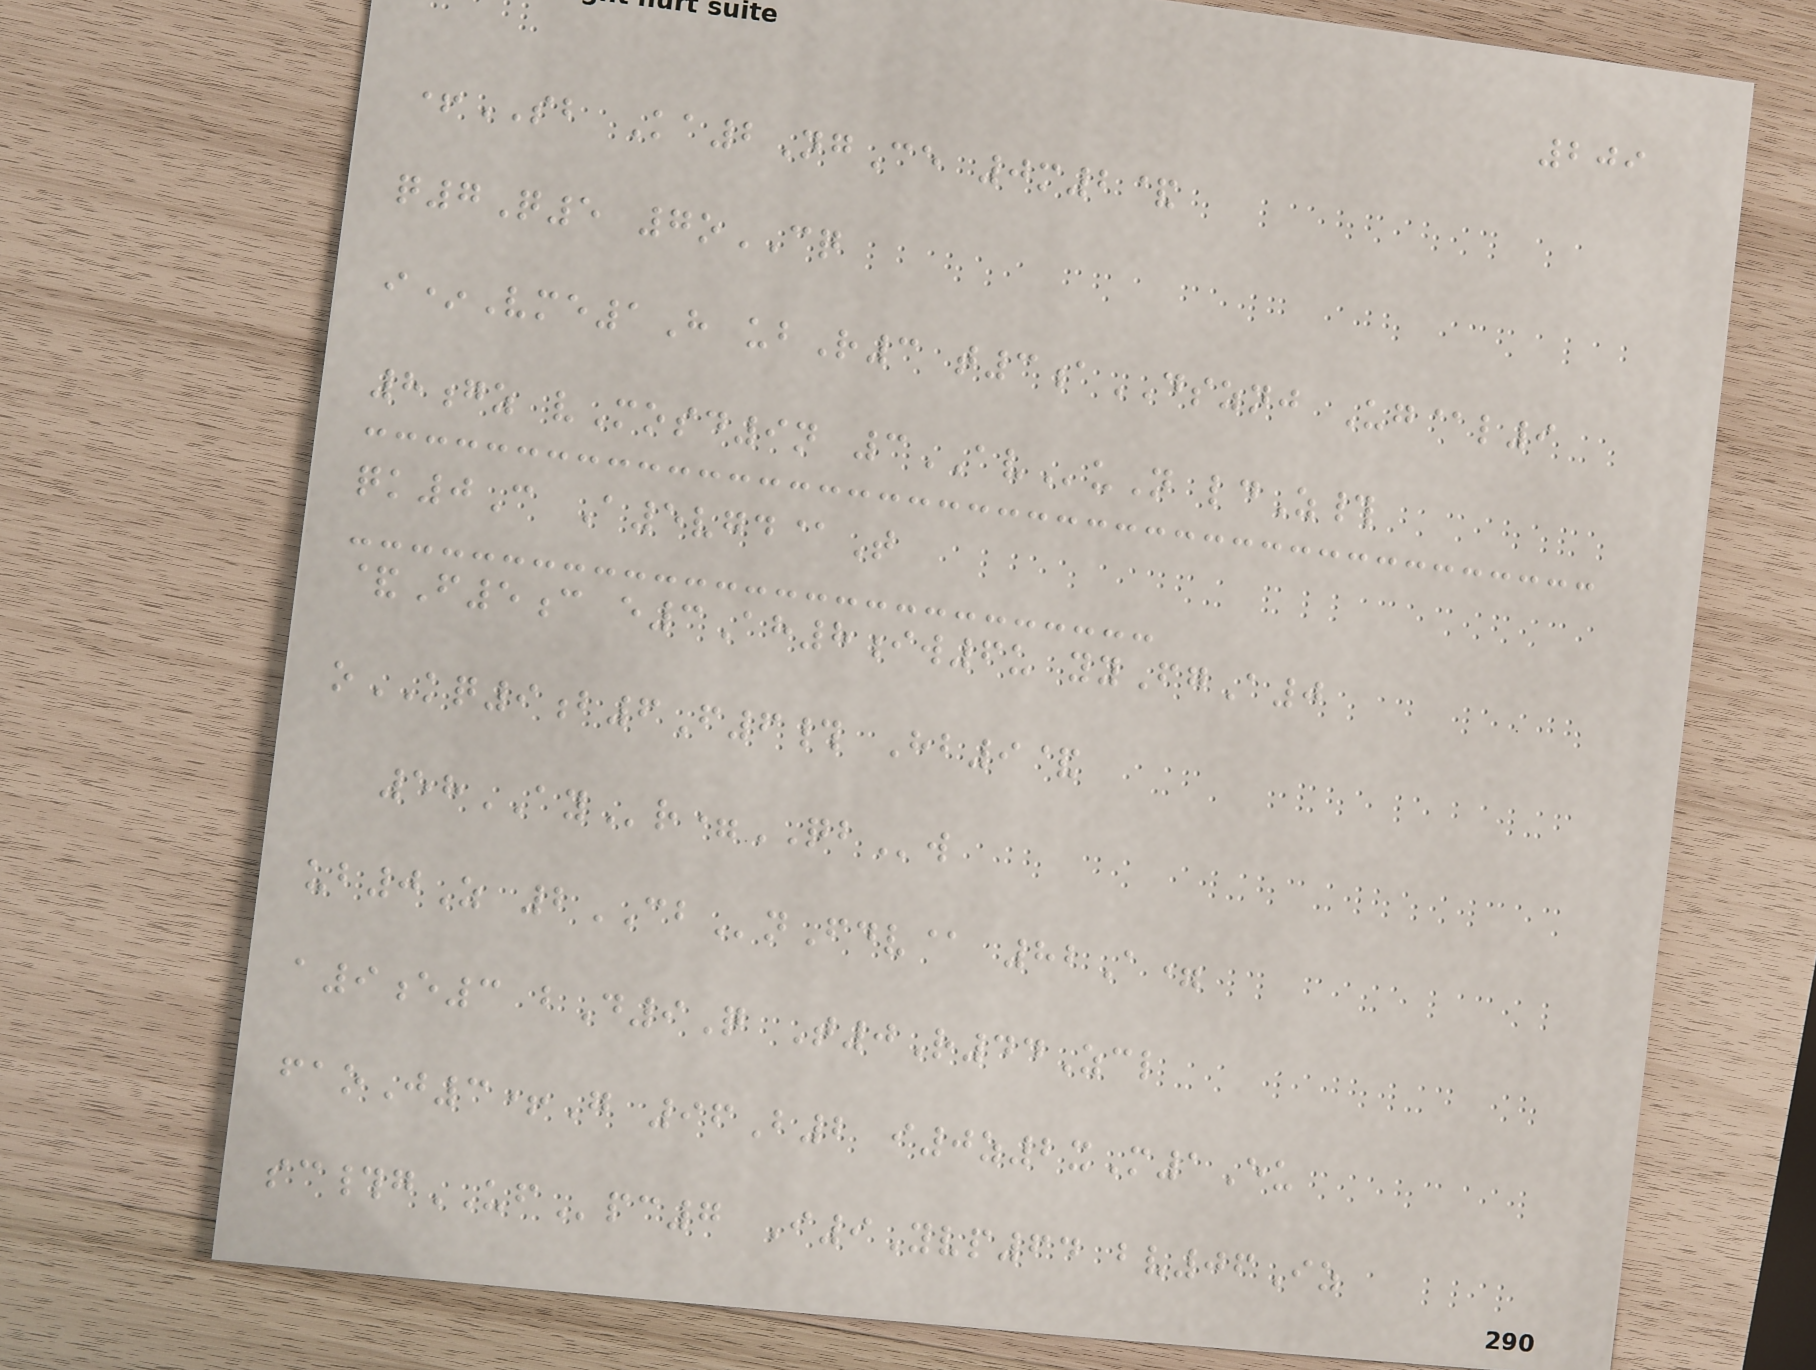209
+SB Ka2NgCe 0m2&
q7Q5 7oCQ
i*Vme1H ubR3 t3aDSZNJ Ug@l9
8gz vMosd9n 3AVuN ldZ#
qk0C A5vgd@T
&F5c e3Ah8iw6u yyFgA0
oKQ9b6F6# Hb9&
58AYr=QBw
ub0Z 2CBnFdv@ 82A=
a9e3 bD9Q T0R44Zcl
faoJ3+G 96B2 i0z2xM1Eu
sc#gUFpc7 I9Yvp64 bv06Iz
